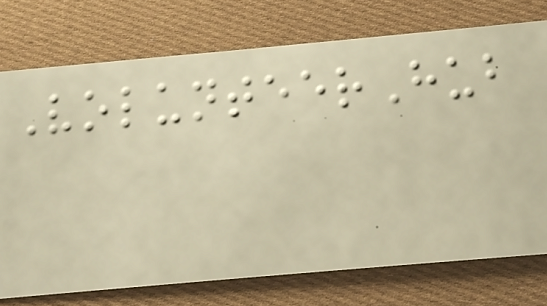VolunteerHub
